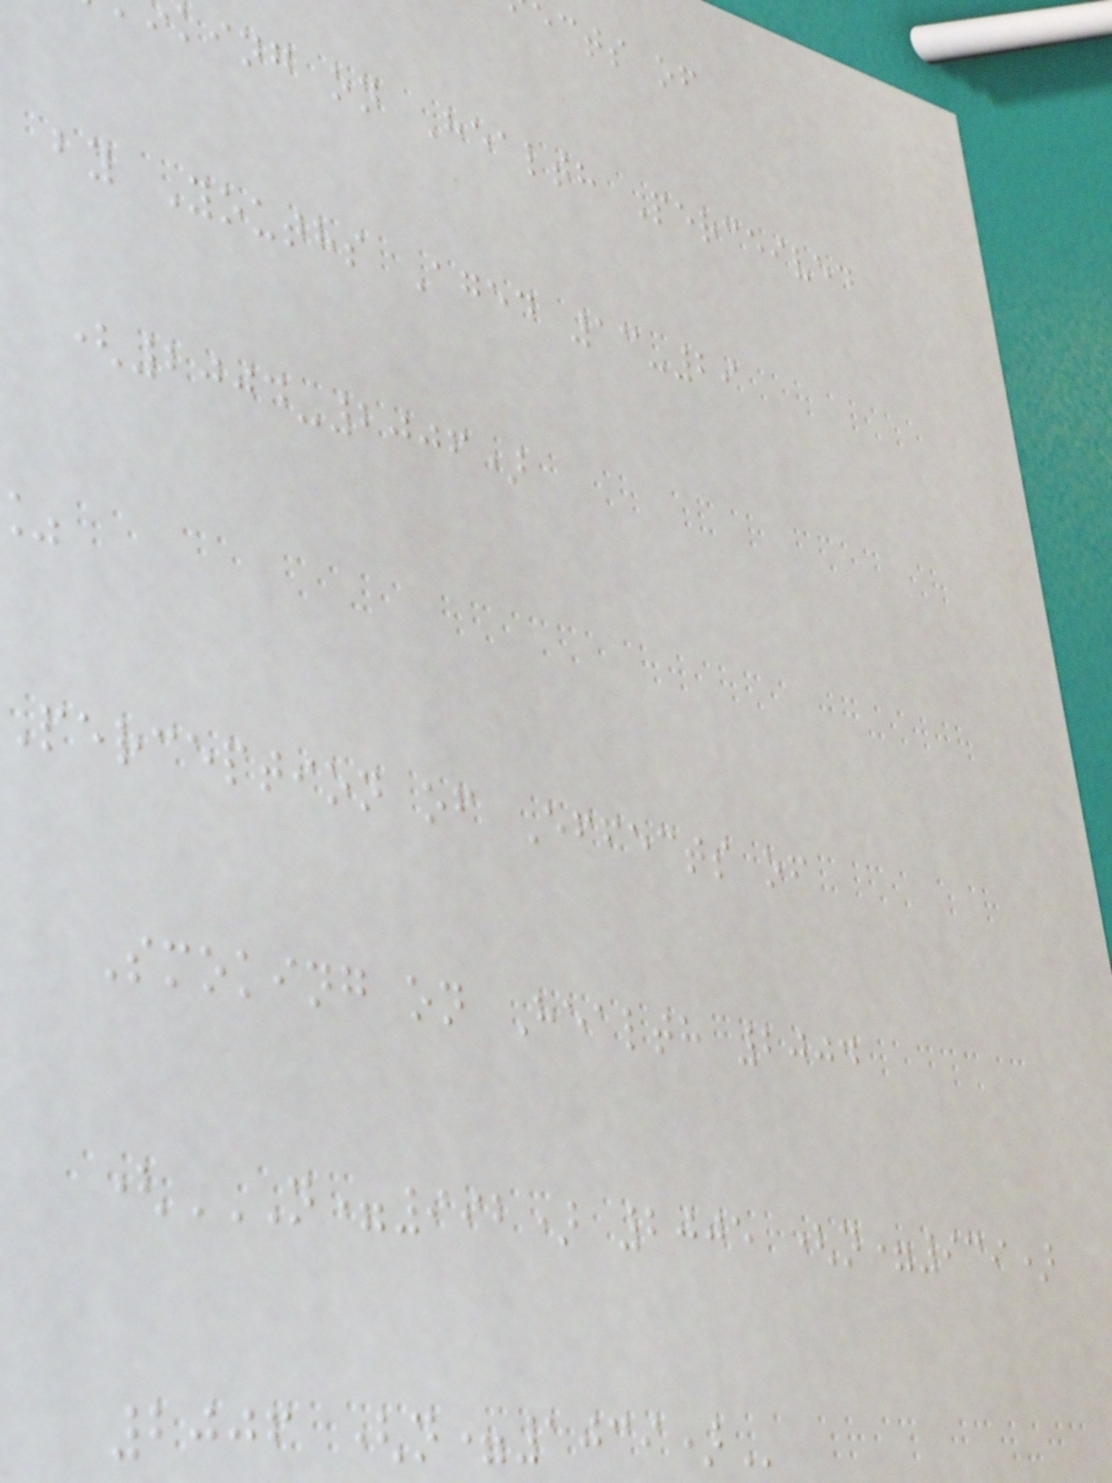ects of
king on Health Perceived
by Youths Aged 13-29
(2004-2006)
Perception of Effects of
Smoking on Health 2004
(N=992) 2005 (N=939)
2006
